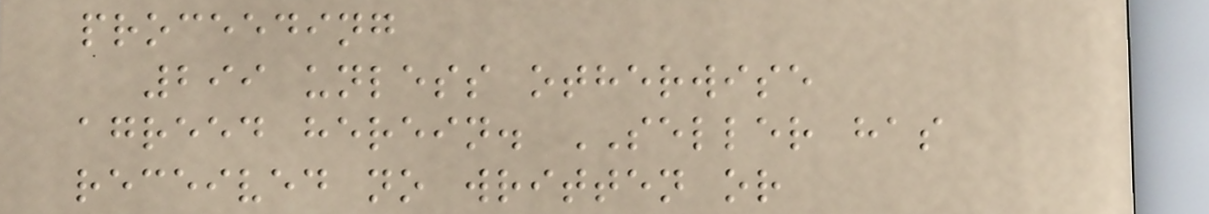proceeding
299 unless otherwise
agreed herein. SELLER has
received no written or
